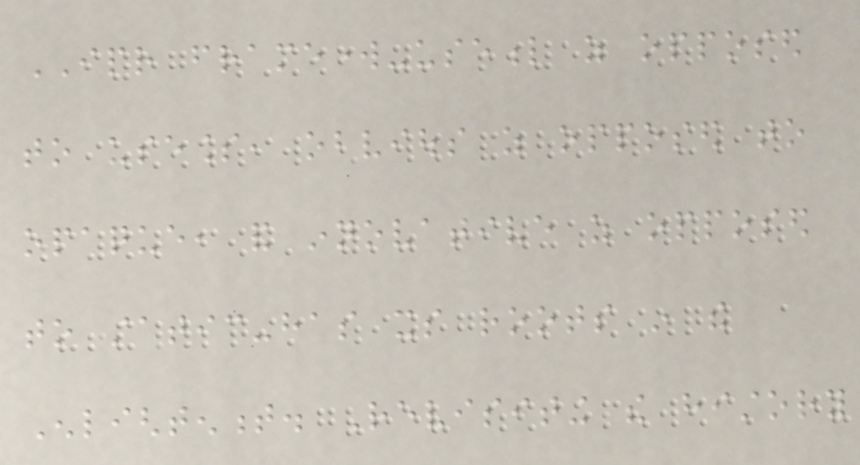IPR framework-useful as opposed
to useless, obvious as opposed to
opaque, and innovative as opposed
to static-has its roots in the
Enlightenment. Revisiting the history
